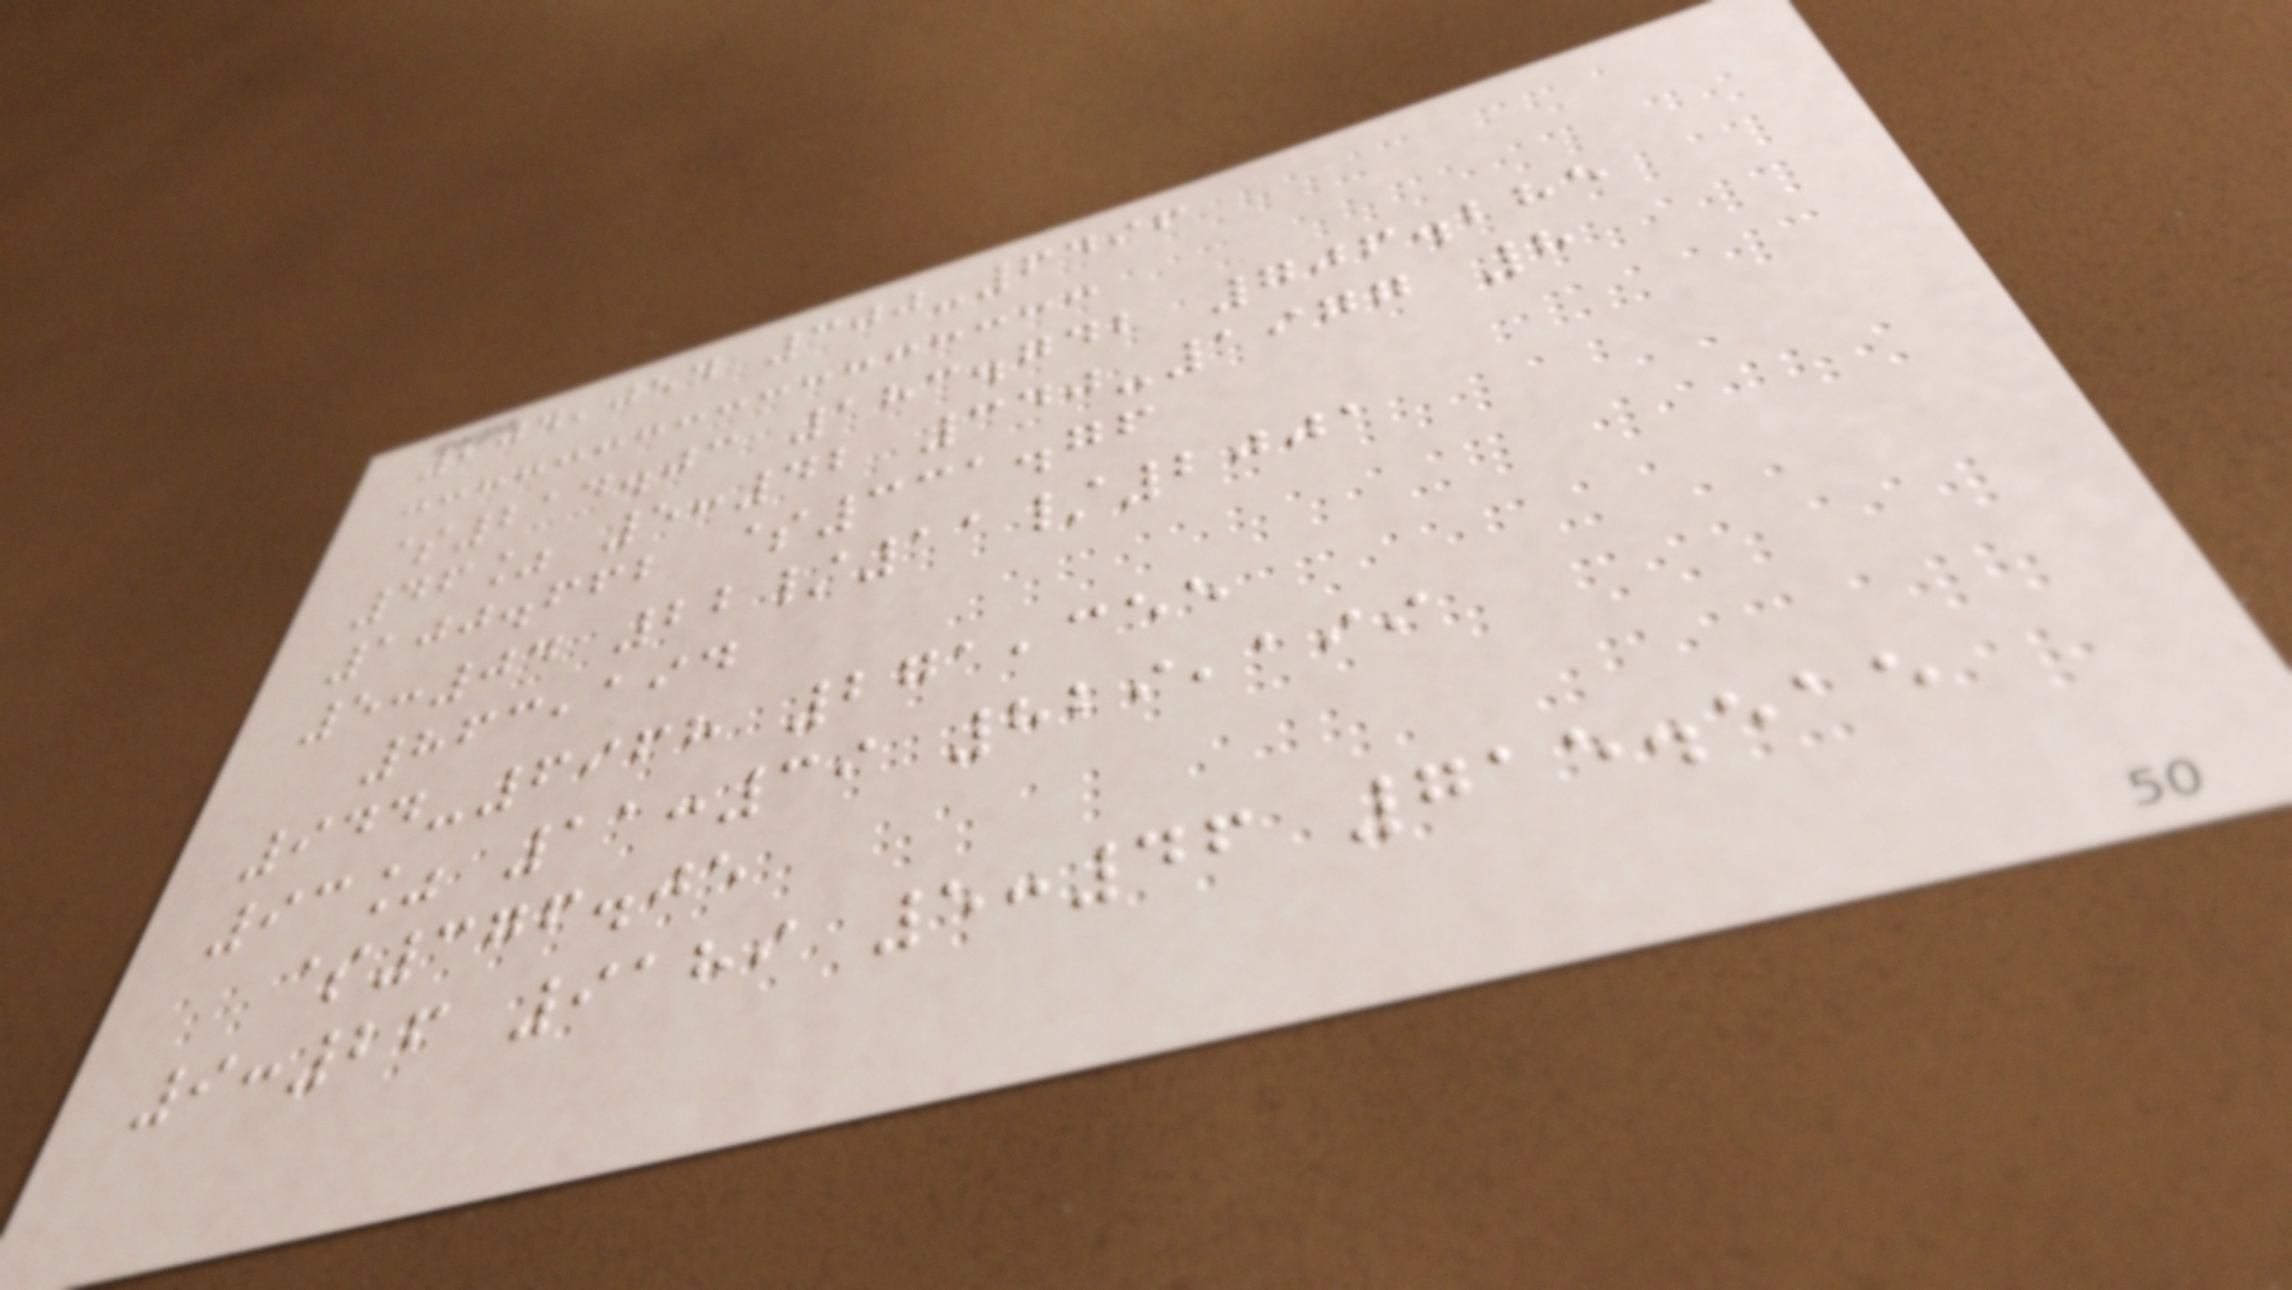904,054 300-6496
$214.03 183.742 706.285
46% 5:42 340-1977 8
100.662 $331.76
5:04 22/11/2001
863,194
944-6968 271,355
93% 11:39 829,199
$376.05
9:26 9189 5:46 715.515
